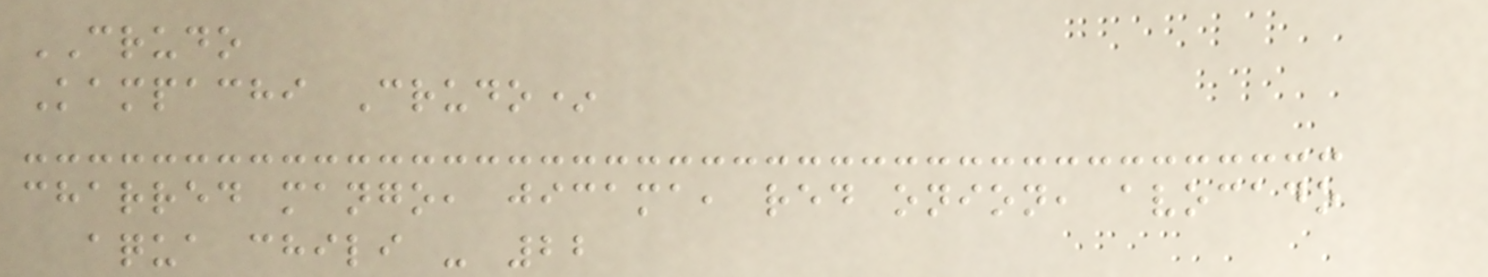CRUDO
Kampachi Crudo*
charred mango, jicama, red onion, avocado
aqua chili - 22
